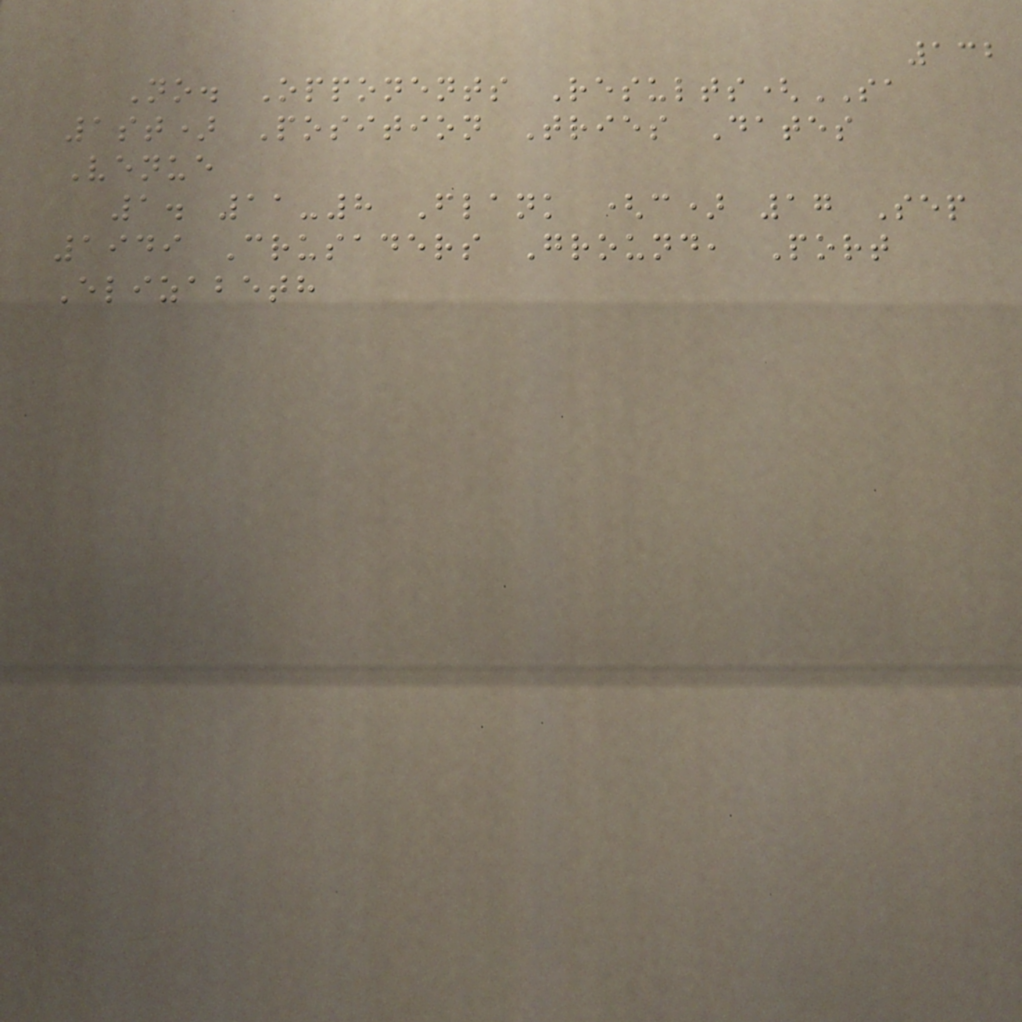132
No. Opponents Results(SA
1st) Position Tries Dates
Venue
1. 11-8 Flank (c) 17 Sep
1949 Crusaders Ground, Port
Elizabeth
